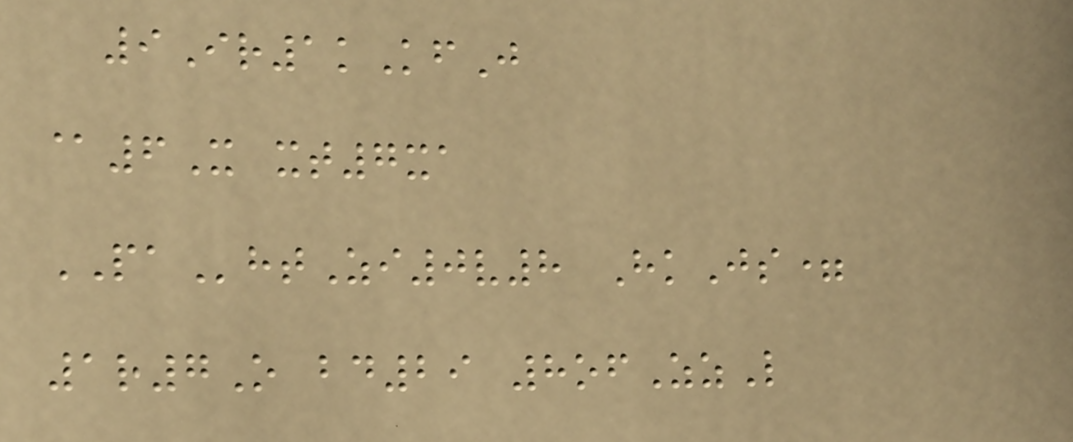9Ir1kKfJ
@6X xt7xa
PAhtZi0v8 HkJs=
1r7O bd29 8ofZzL
